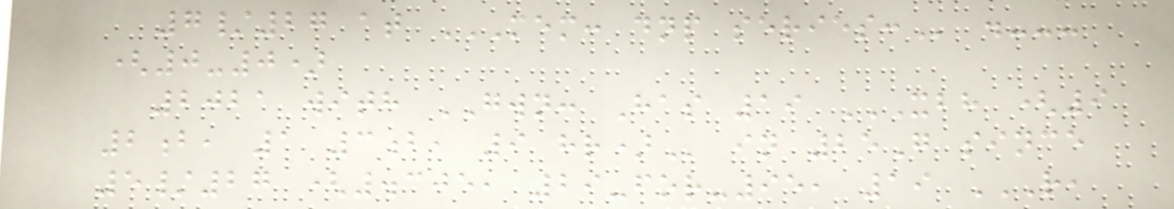7/27 at MEM: DNP SERIES: .---
(0-0)
2021 with GWN: Has 19 XBH (9
2B, 1 3B, 9 HR) in 25G since
5/27 (.305, 29-for-95, 19 R,
